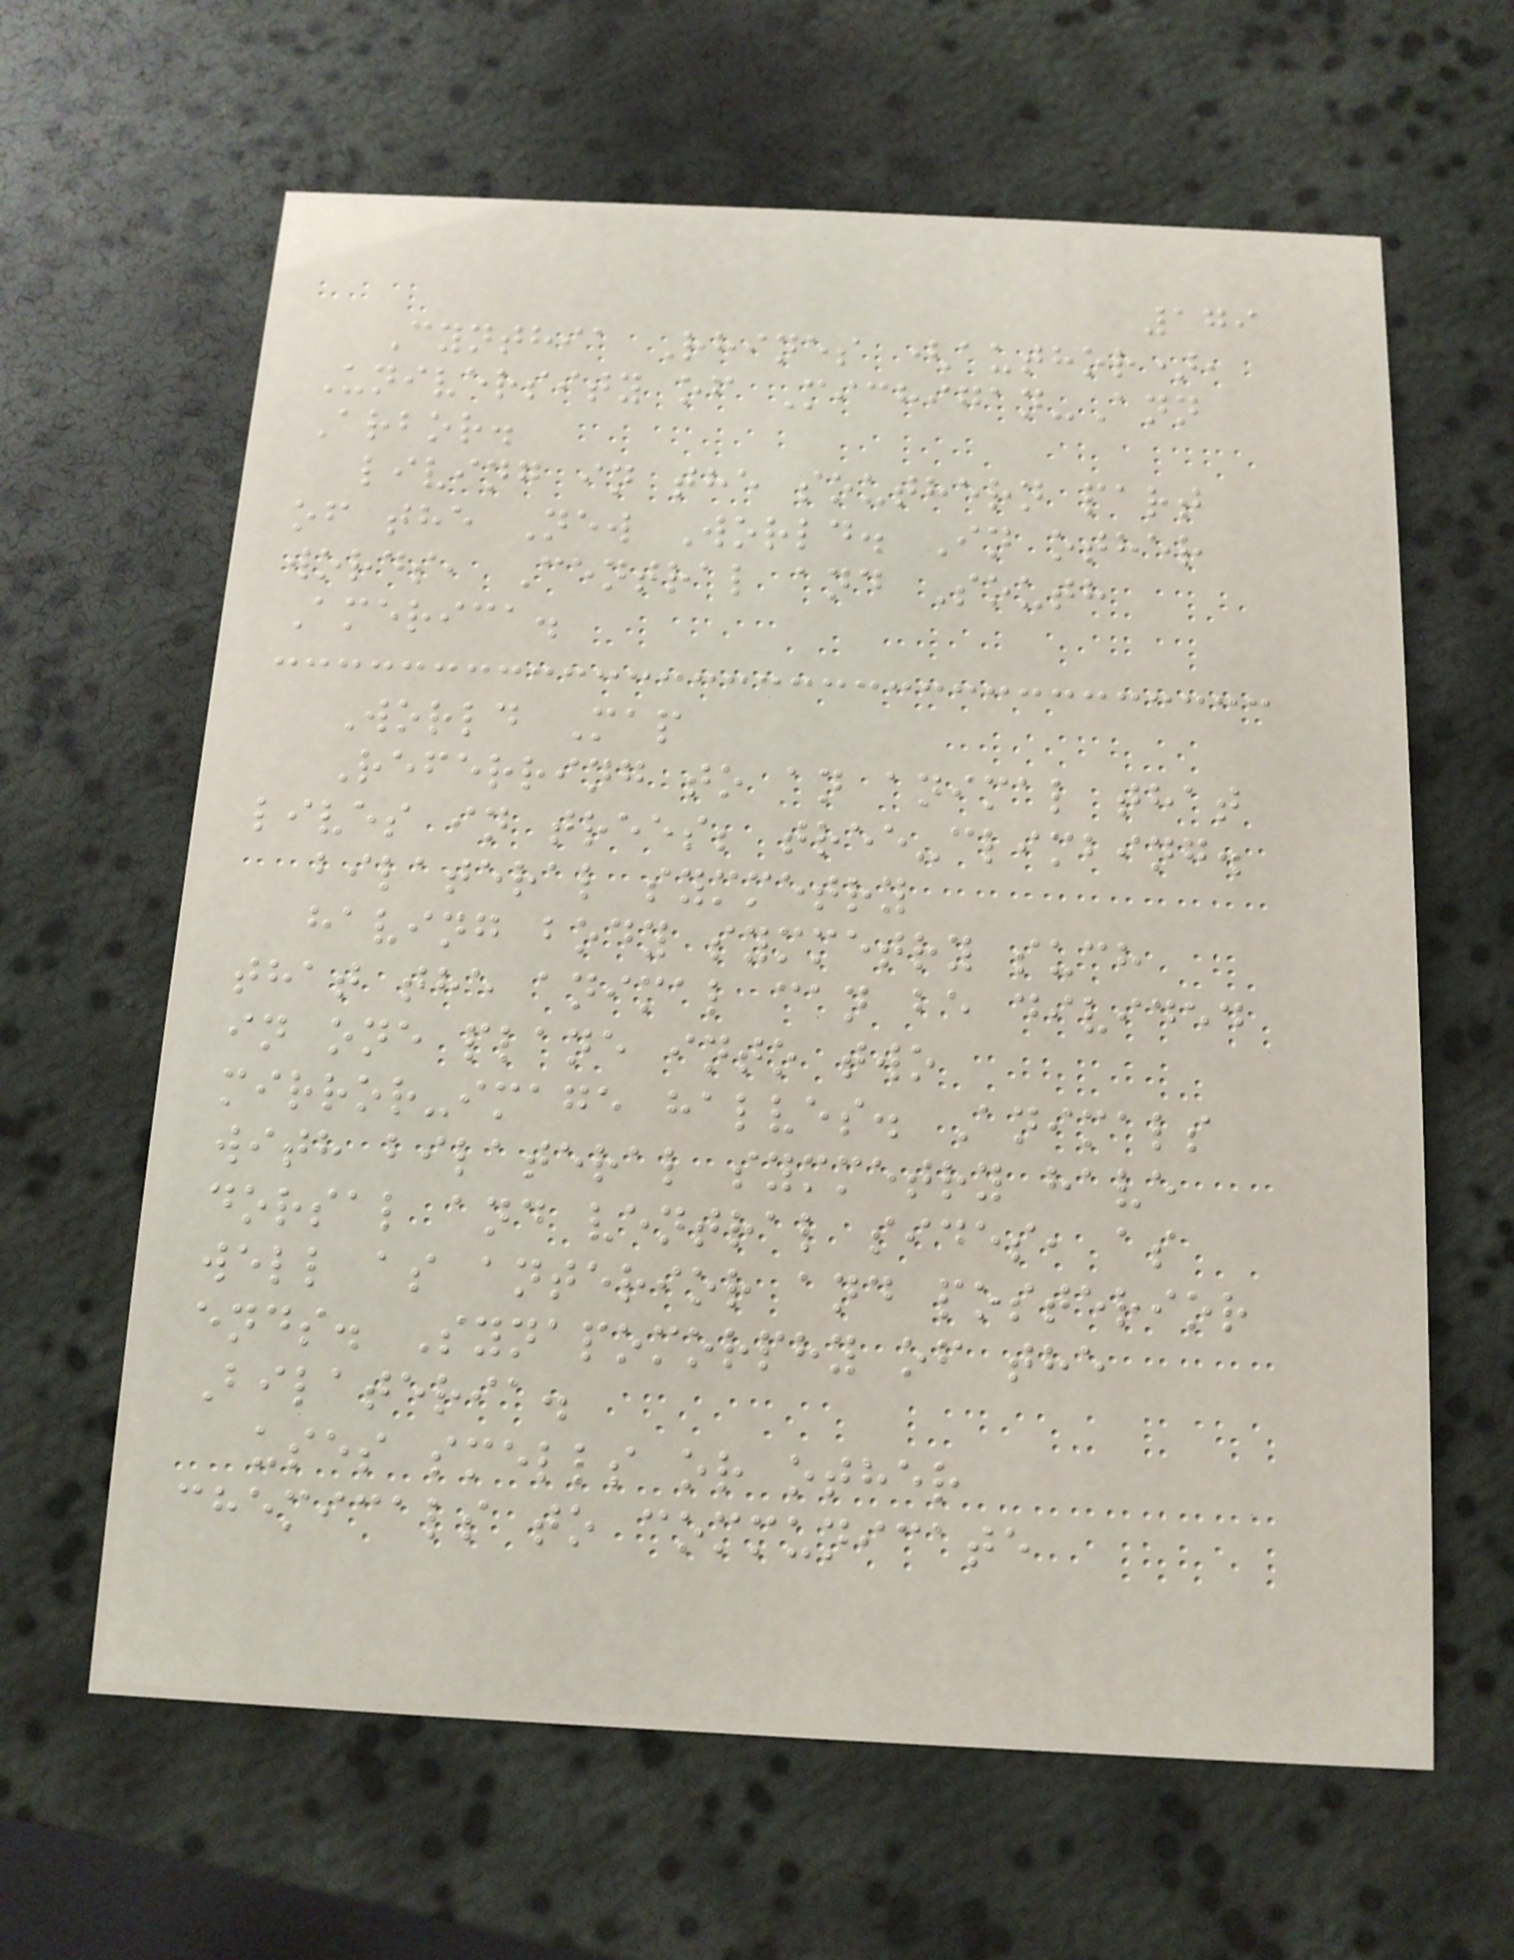179
Cynthia Rhines (author),
University of Michigan-Ann
Arbor.
living in the southern part
of the New World. In other
words, Central and South
America.
World Map
Referring to an animal that
lives in trees; tree-climbing.
bilateral symmetry
having body symmetry such
that the animal can be divided
in one plane into two
mirror-image halves. Animals
with bilateral symmetry have
dorsal and ventral sides, as
well as anterior and posterior
ends. Synapomorphy of the
Bilateria.
uses smells or other
chemicals to communicate
